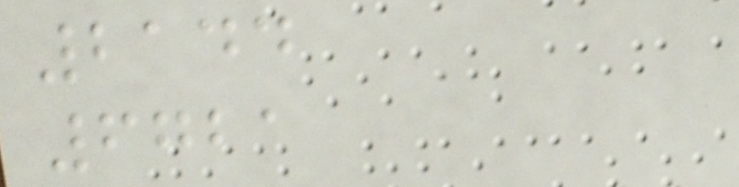2144
6721
